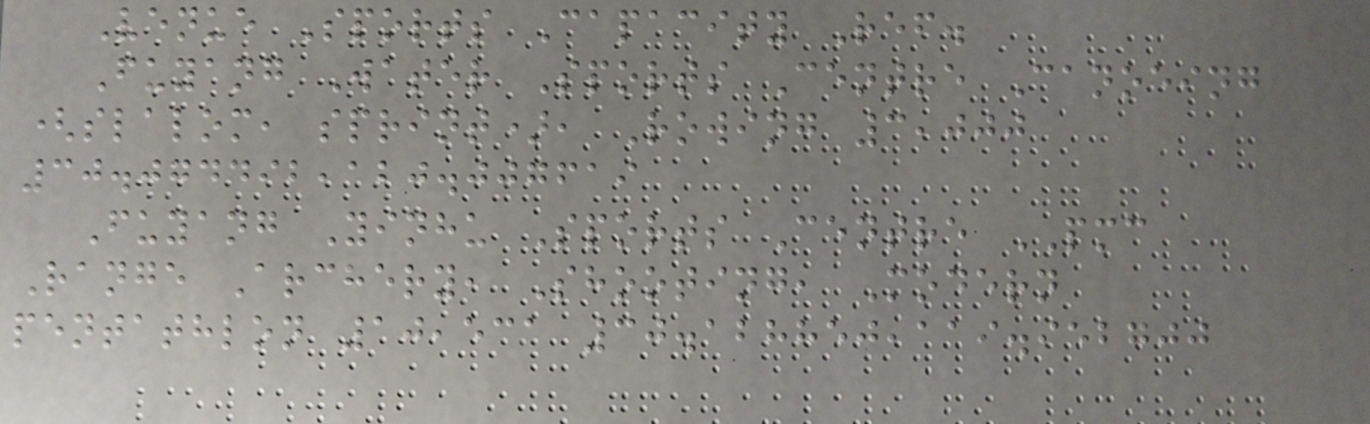Venue Sports Capacity Ref.
Fuyang Water Sports Centre Canoeing
(slalom, sprint), Rowing 3,000
30.074492,120.007619
Fuyang Yinhu Sports Centre PMC
Range Archery, Shooting, Modern
pentathlon 10,531 30.128850,119.952700
